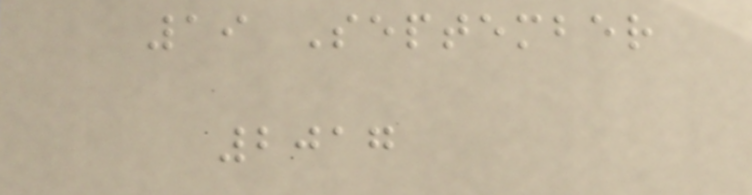19 September
2017
